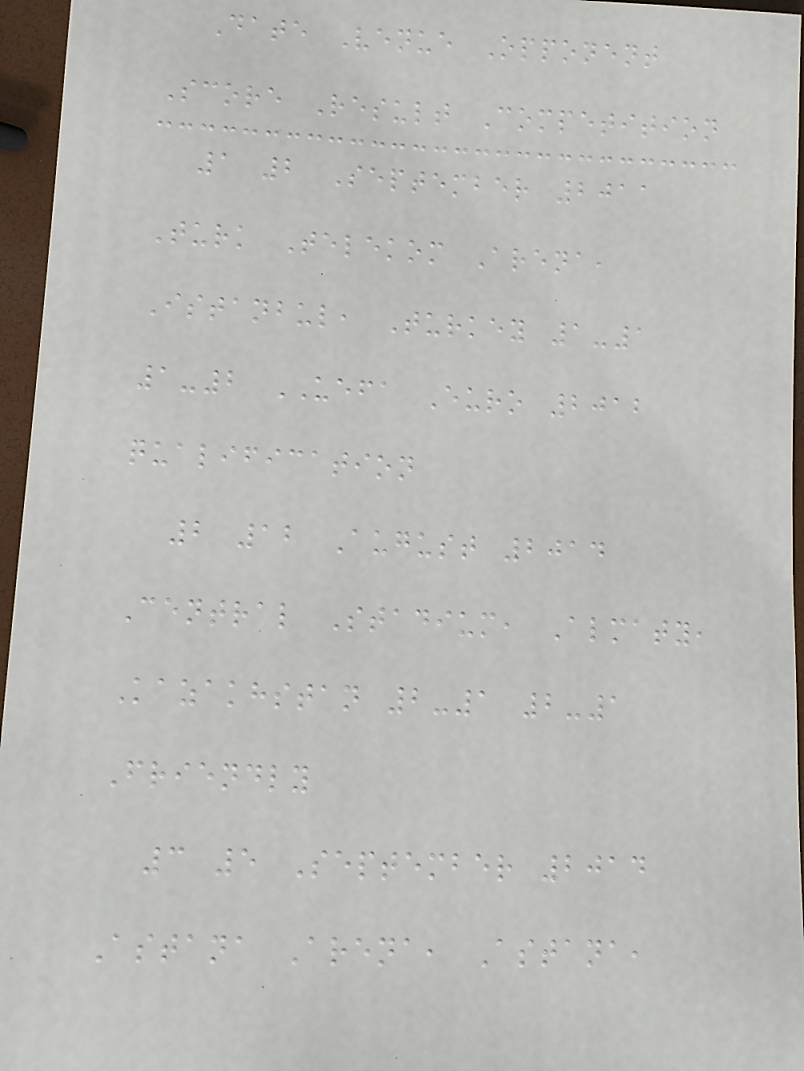Date Venue Opponent
Score Result Competition
1 2 September 2011
Turk Telekom Arena,
Istanbul, Turkey 1-1
1-2 UEFA Euro 2012
qualification
2 12 August 2014
Central Stadium, Almaty,
Kazakhstan 2-1 2-1
Friendly
3 5 September 2014
Astana Arena, Astana,
